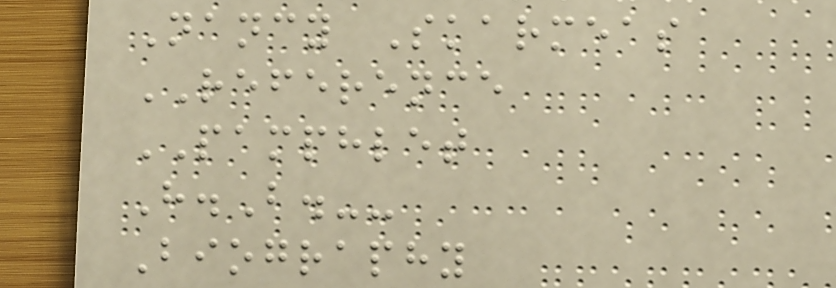Nancy Skarmeas
REFERENCE
PAMPHLET
H.B.--
Biography
